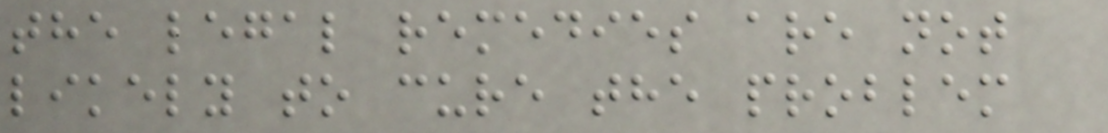the legal remedies are not
likely to cure the problem
